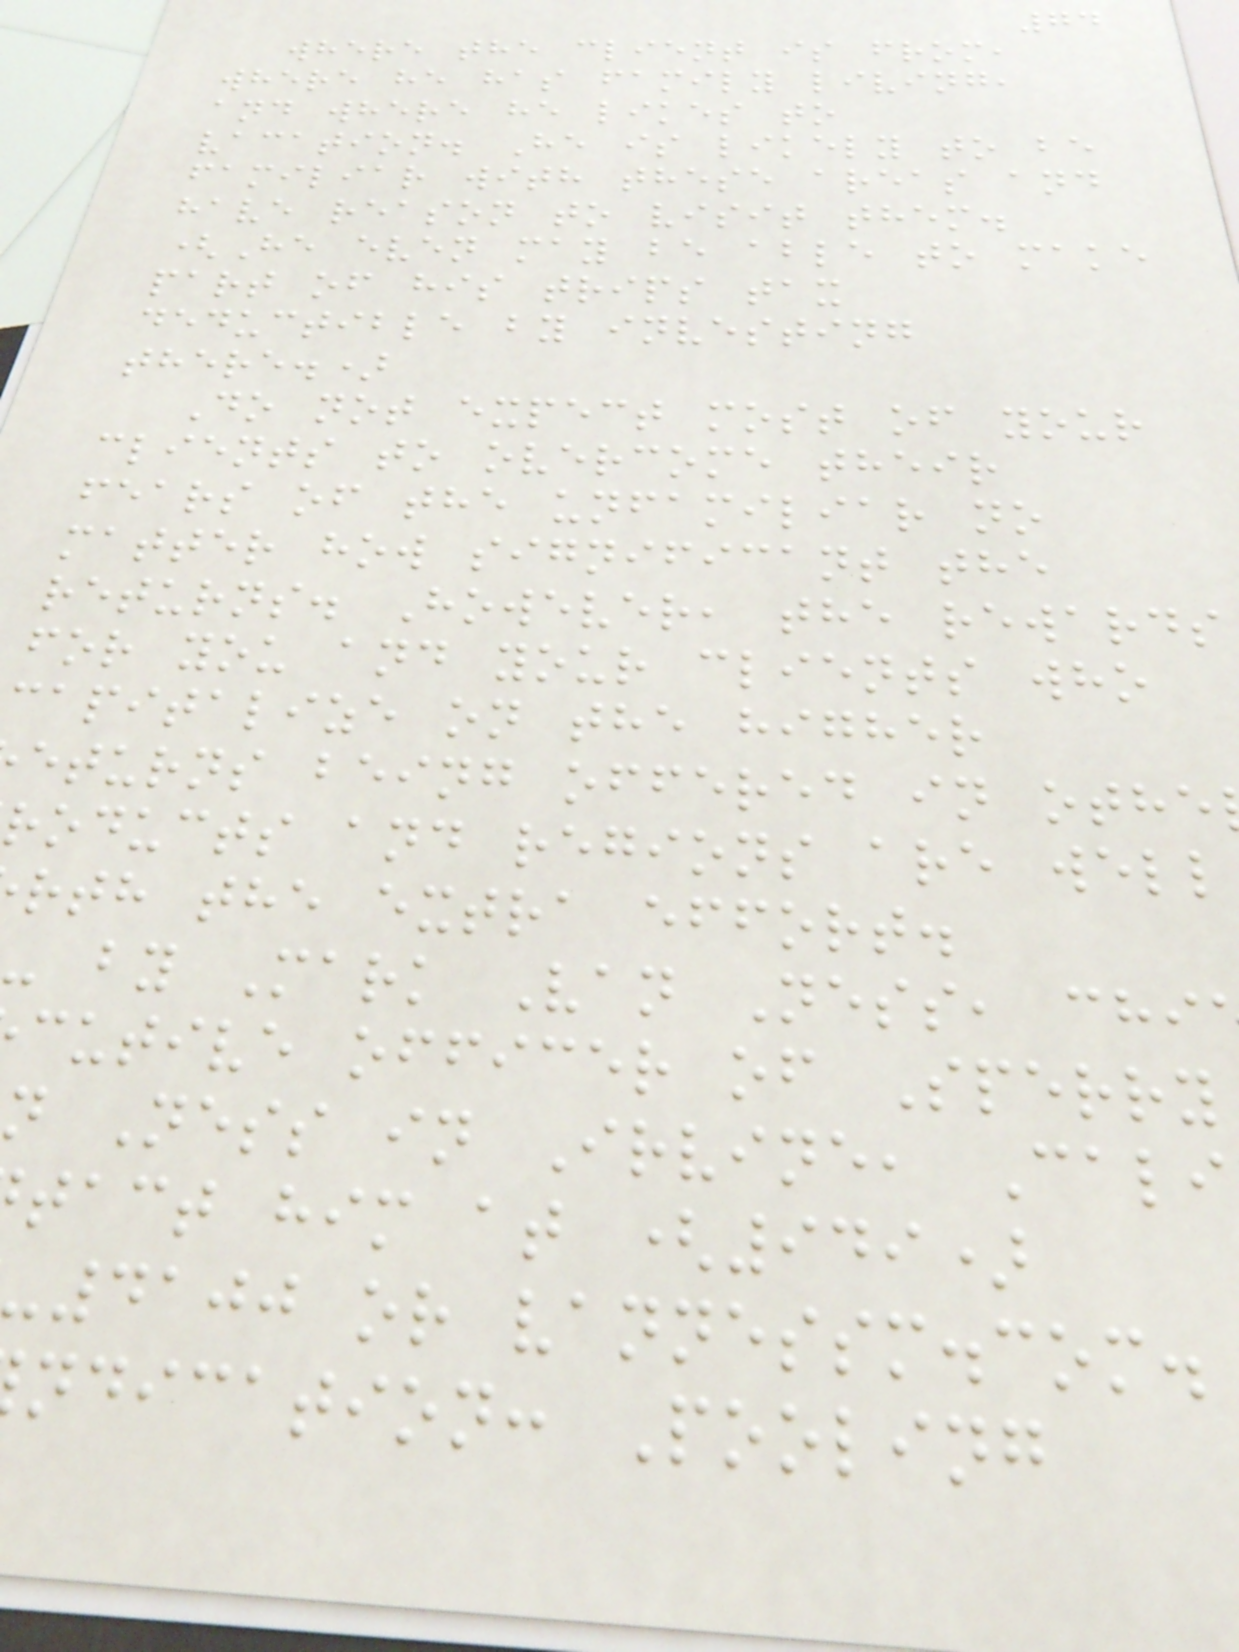74
where the client is from,
where he has family living,
and where he likes to
vacation. He is likely to be
familiar with these areas and
have reason to visit them.
(He even may be able to make
part of his trips tax
deductible by investing
there.)
Do not expect most of your
clients to overcome their
fears of the unfamiliar no
matter how significant the
returns. However, the rewards
for you and your clients who
capitalize on the higher
eturns being offered in othe
roducts and regions are well
rth the extra effort.
- by Mark Van Ness, chi
cutive officer of Sperry
n Ness in Irvine, Cali
tact him at (949)
-4100 or vannessm.com.
ndication: Pooling
